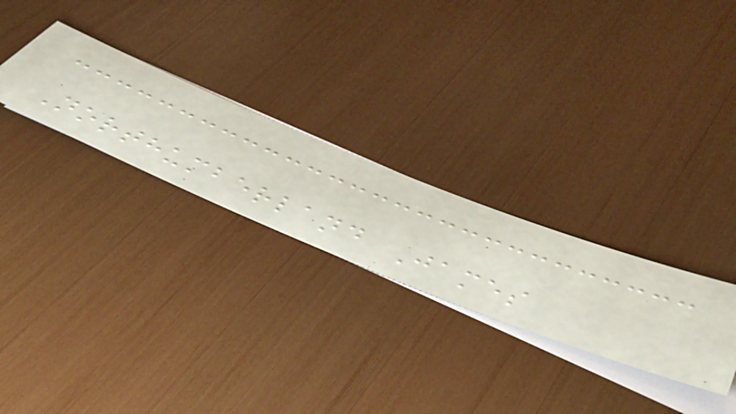Northumberland James
